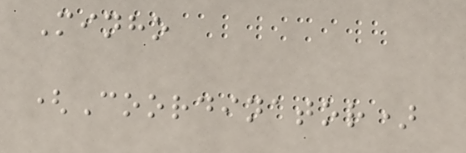Minho
(Coordinator)
